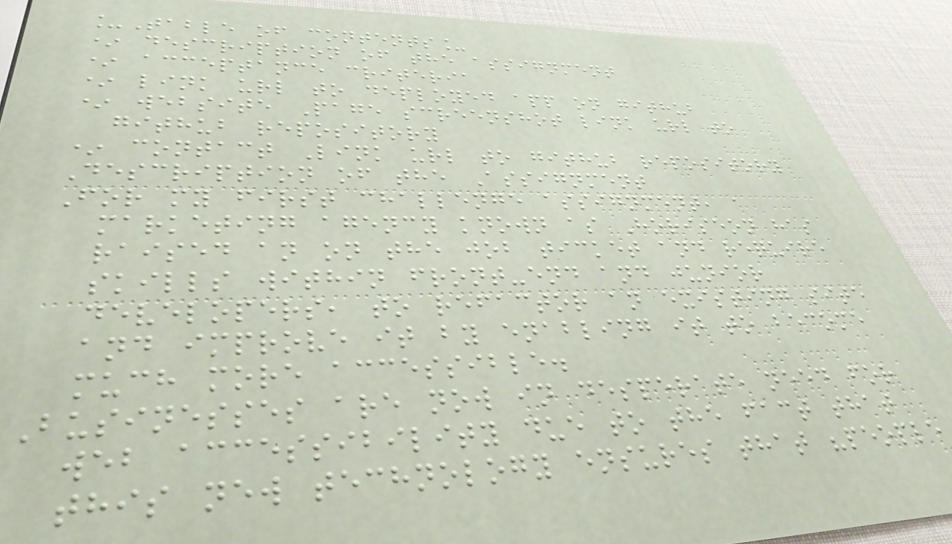_Table of contents_
* description of the assignment
* acceptance criteria
* link url to deployed app on github
* website Page screenshot link url to
github repository
* contact Link url to github repository
Description of the Assignment
For my first challenge assignment, a
marketing agency known as Horiseon has
raised an on the job ticket and require
skills within front-end and junior
developers, to refactor an existing site
and improve it by enabling it to become
much more accessible.
Businesses are now in desperate need for
web accessibility due to the fact that
this new technology ensures that "people
